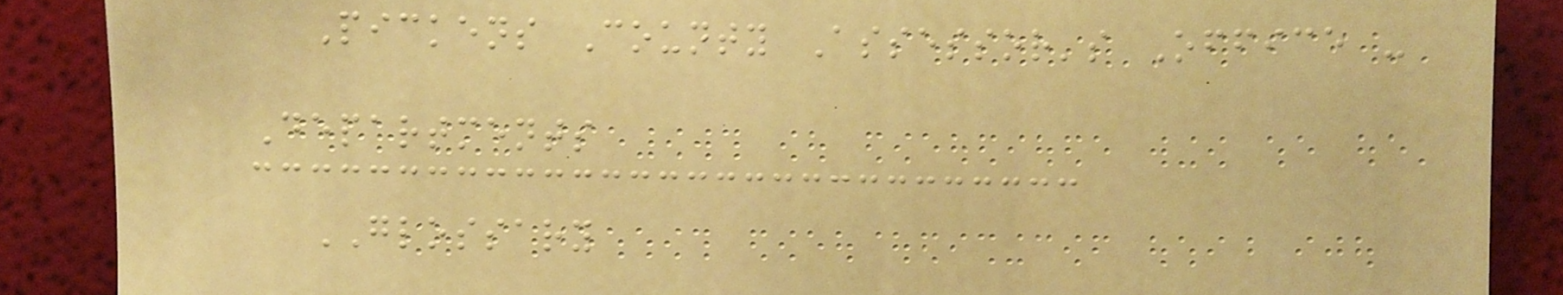Pickens County Assessor's Office -
Departments
GLOSSARY
